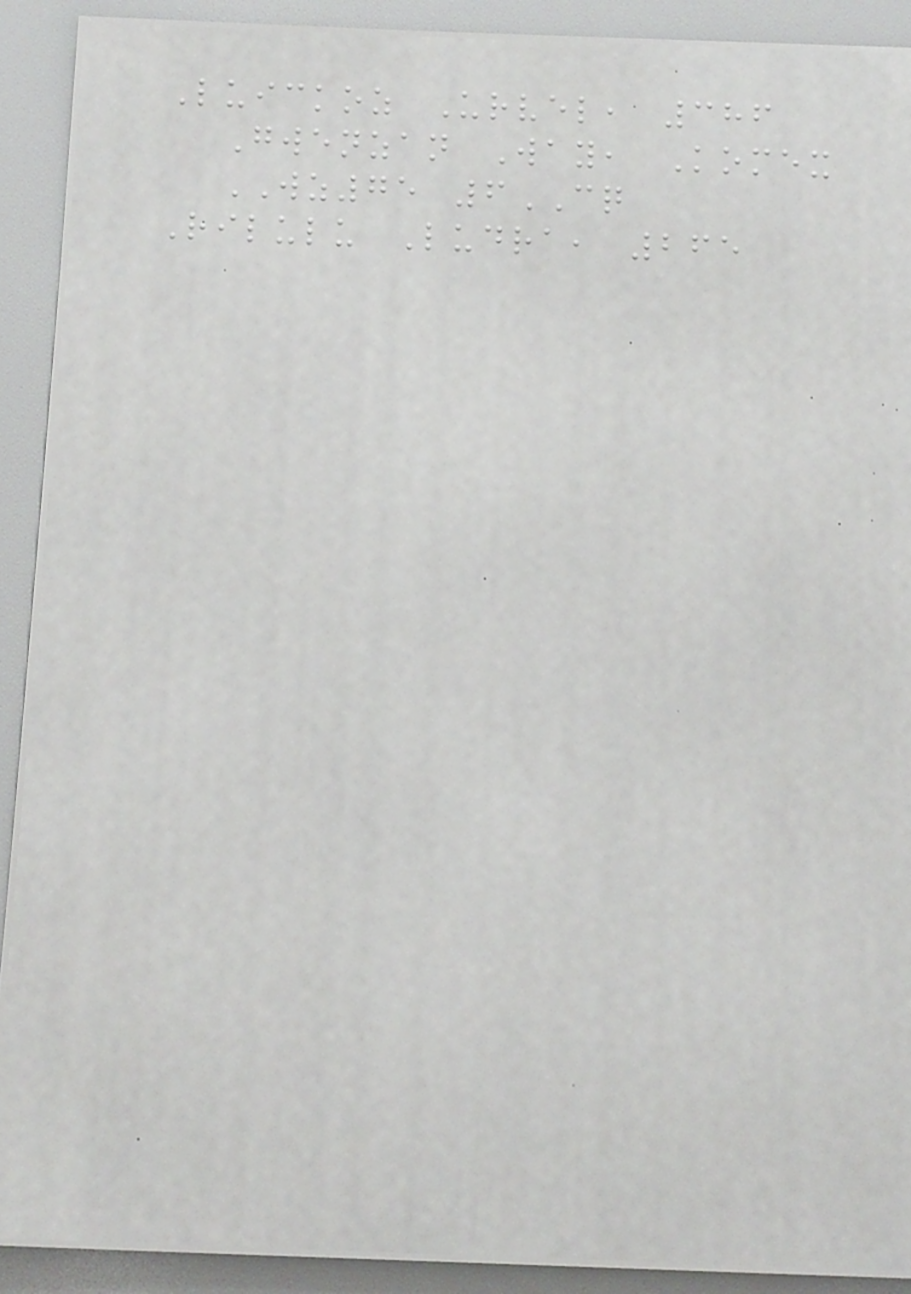Luickoz Urvel, 386
Gwenzan Way, Komex
WZ75 6CQ
Rilulu Ludra, 265
